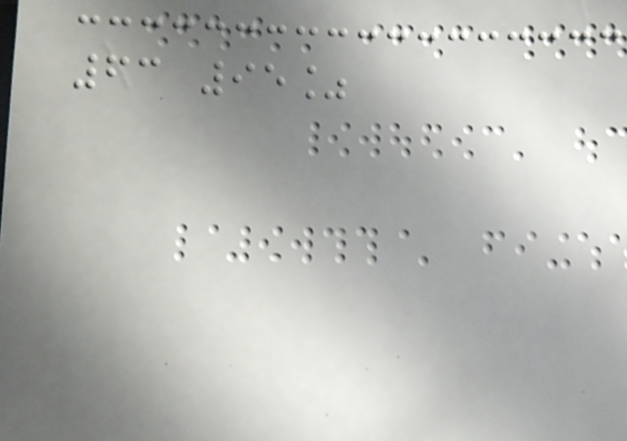63 95%
